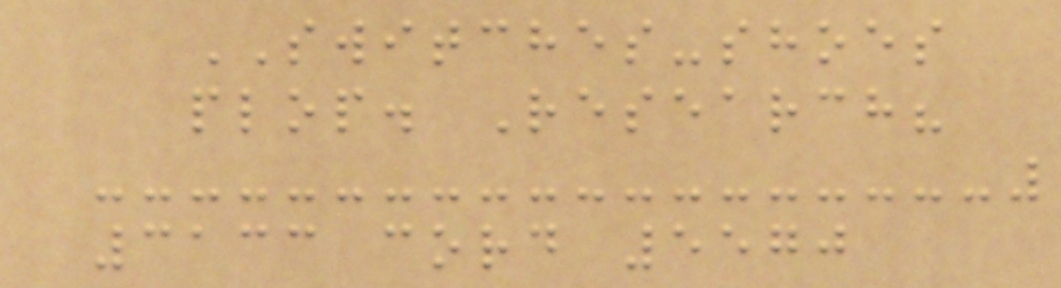SWITCHES-shoes
plop. Research?
3133 cord 5570
